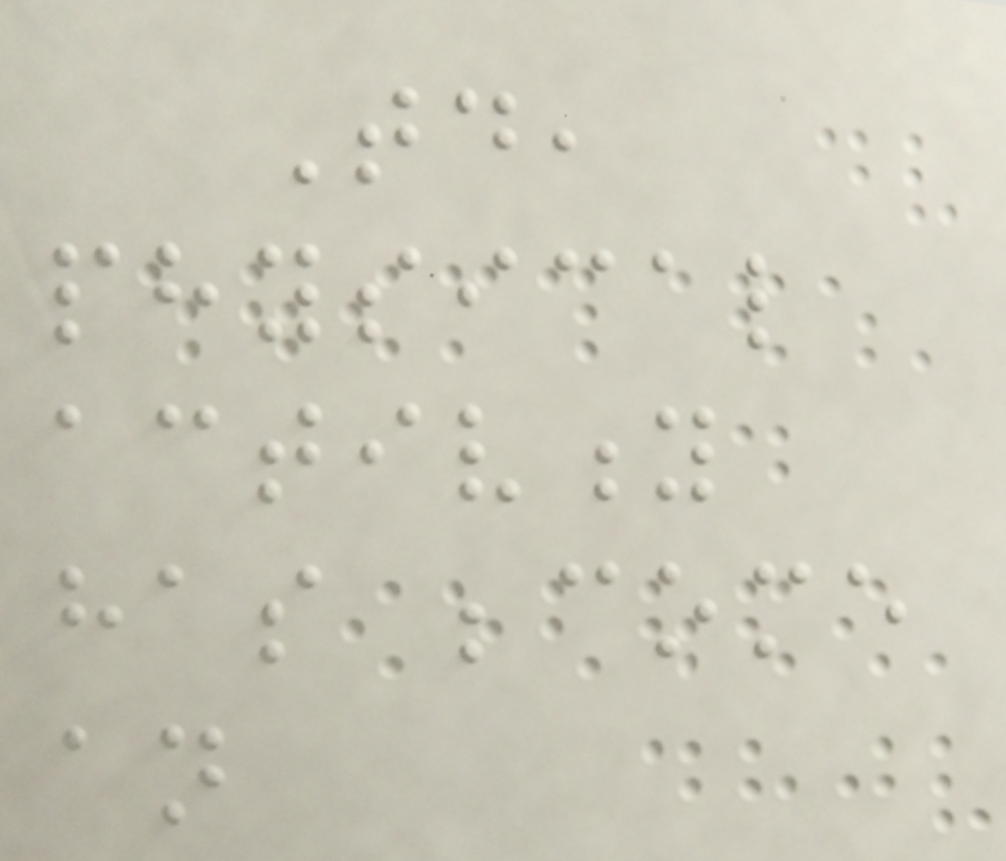Today,
physical
activity
has become
an
